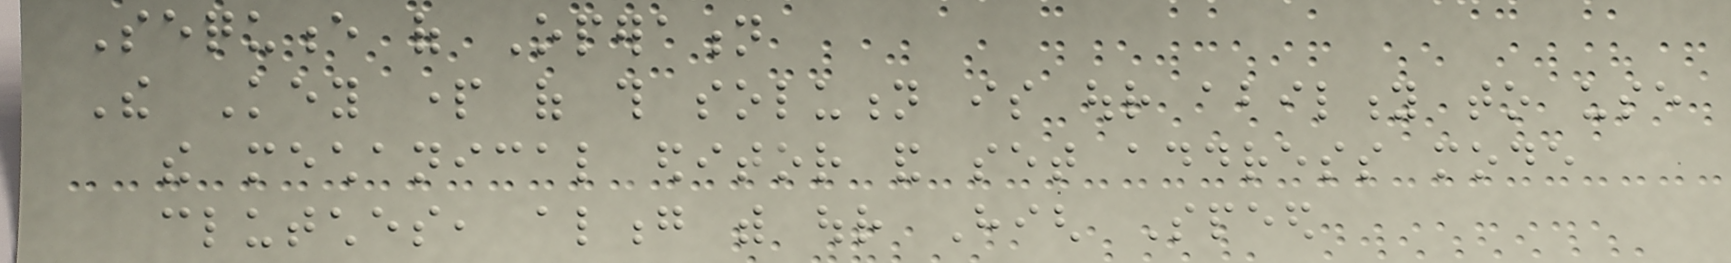Sequence of Operation
The Key part of this solution is our ability to use
the mechanical editor and set address mode
clutches, along with our High Speed
